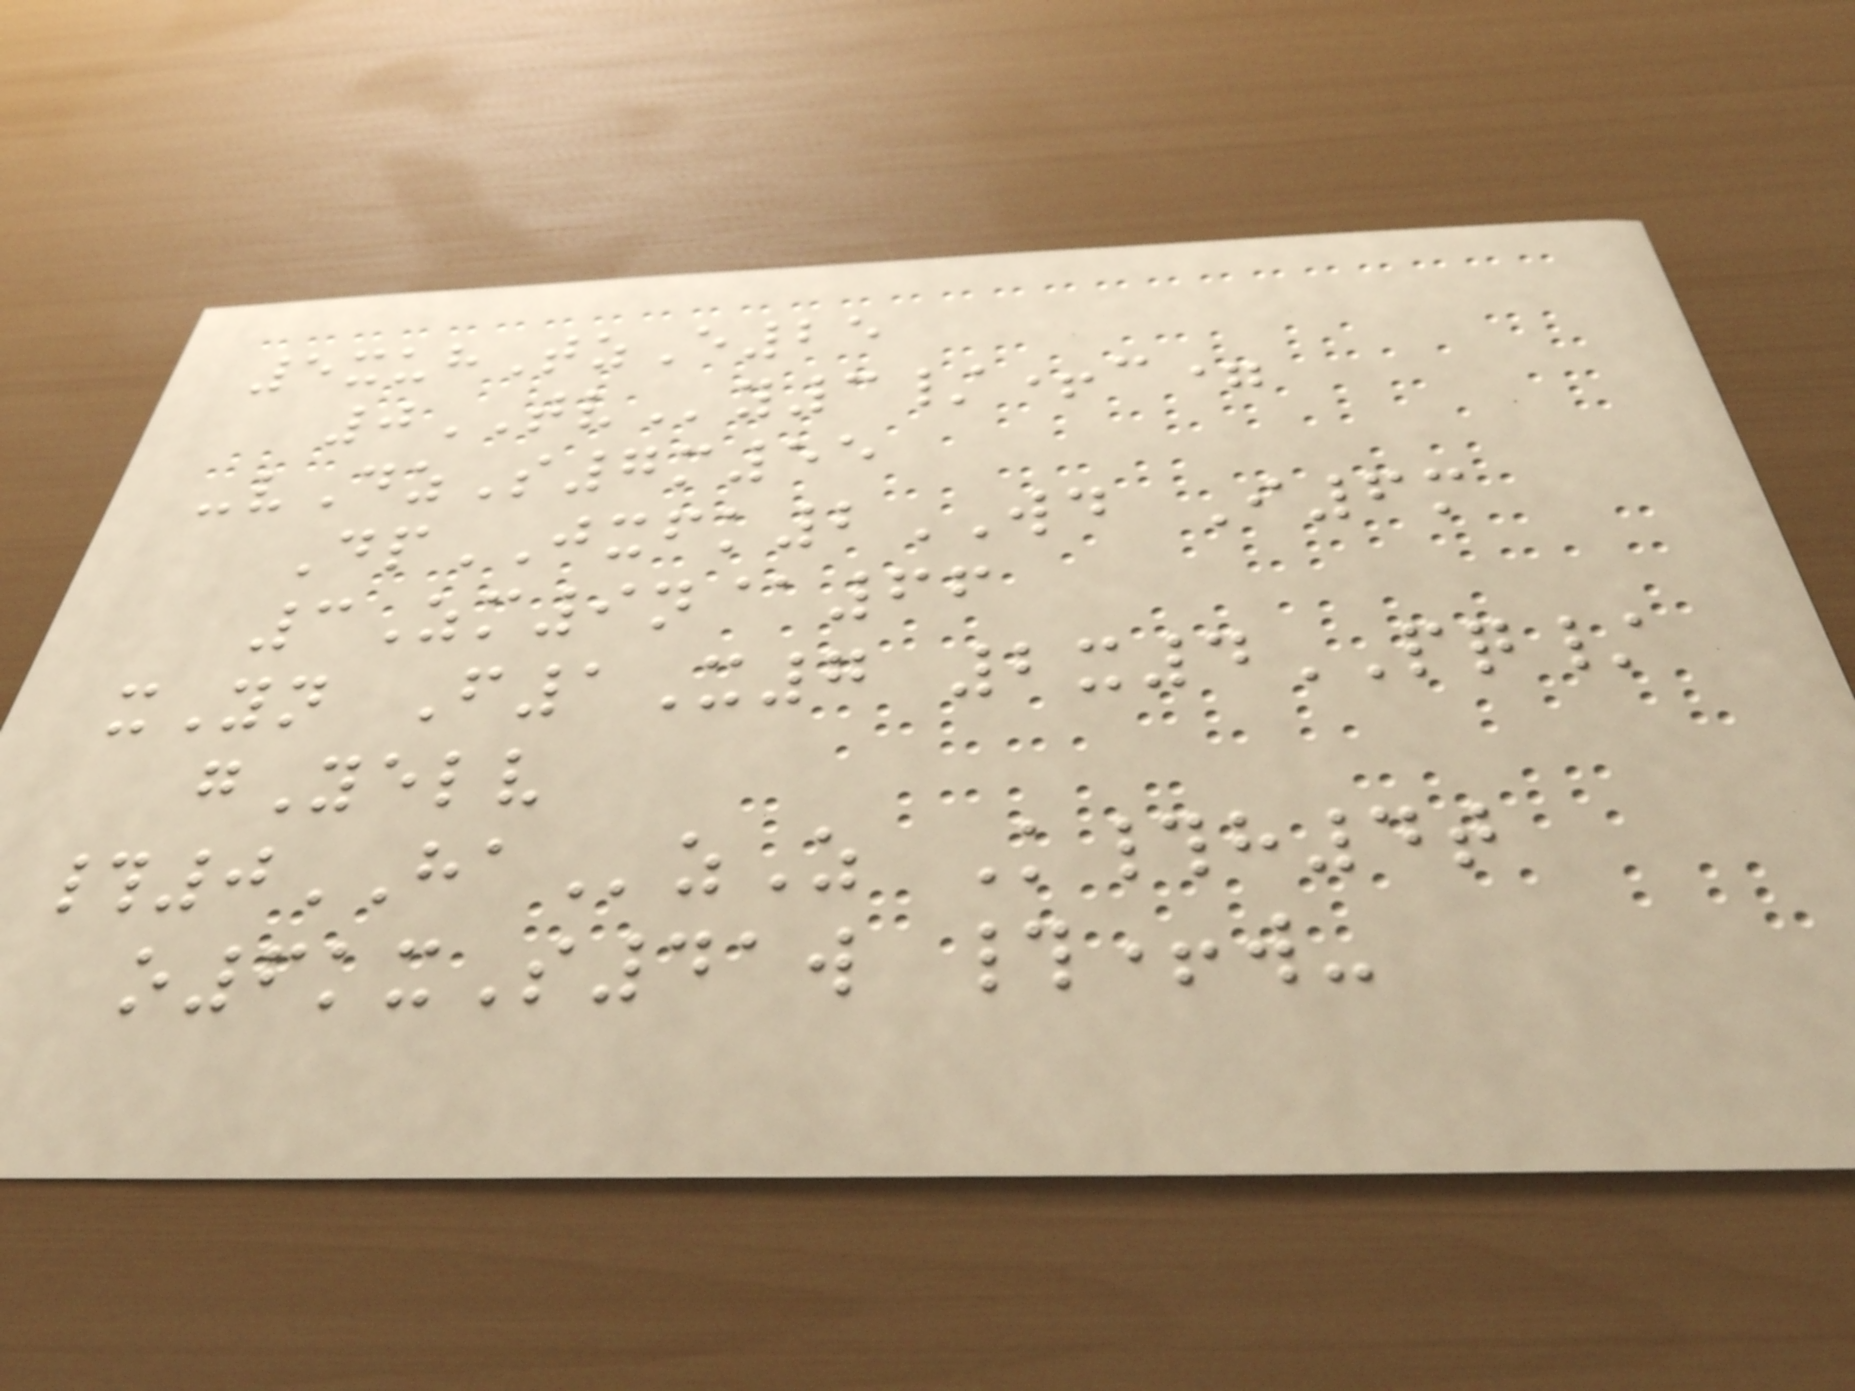5xuhTzE25
0TVy3/+c=
-vDzS7m55
DpJXFK2WD I6m
3Zm9n@66
xYn F1X7 2x4PQ/
gYelv
#0HAzZ K#h4t
o6kxS41w #+w-
